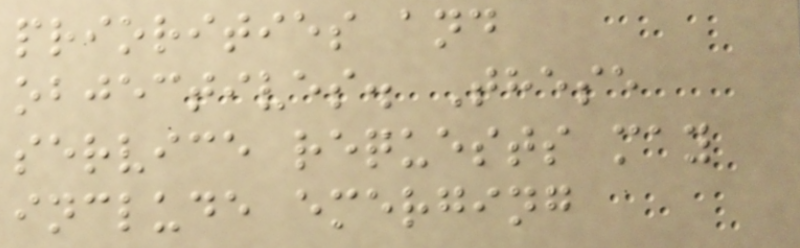priorities and
objectives. These
service requests may
include emerging
